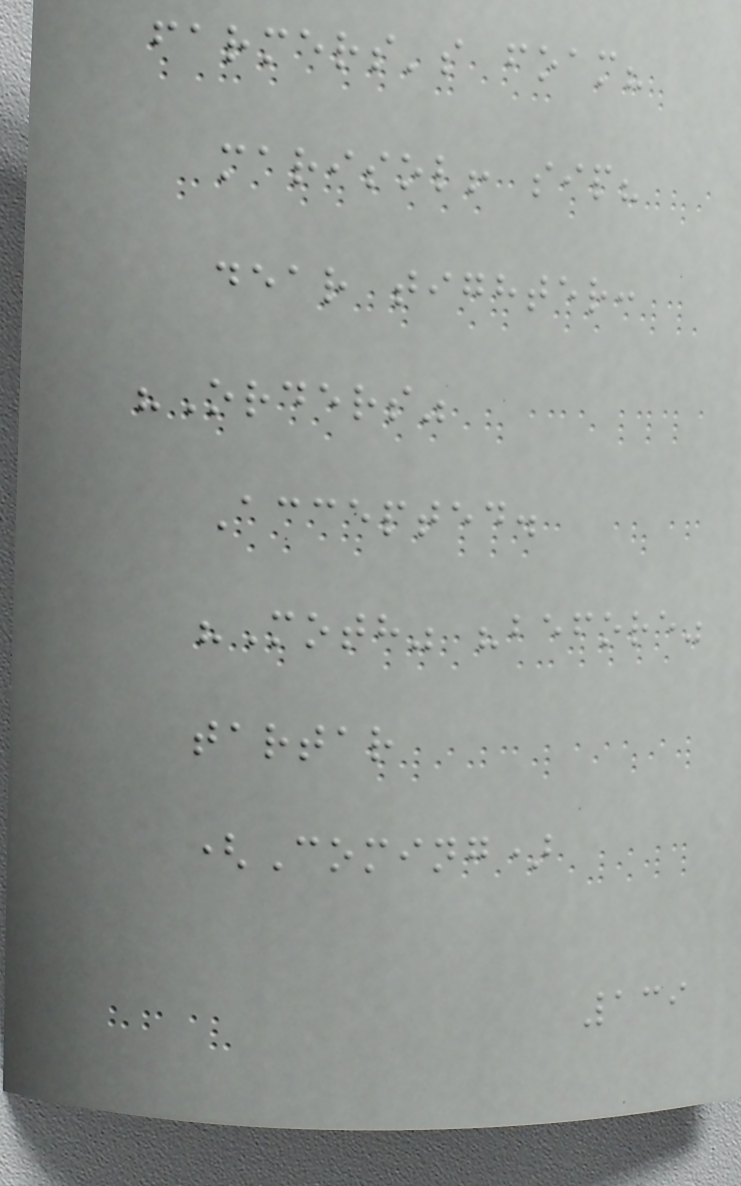farmers's foam?
marisol! sip?
dear tighter:
"Orders"
Accepted.
"Moth" "before"
tartar
(Coming)
139
